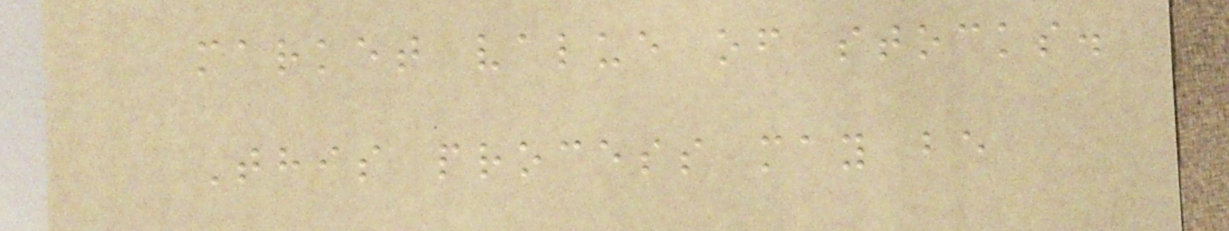market value of stocks.
This process may be
